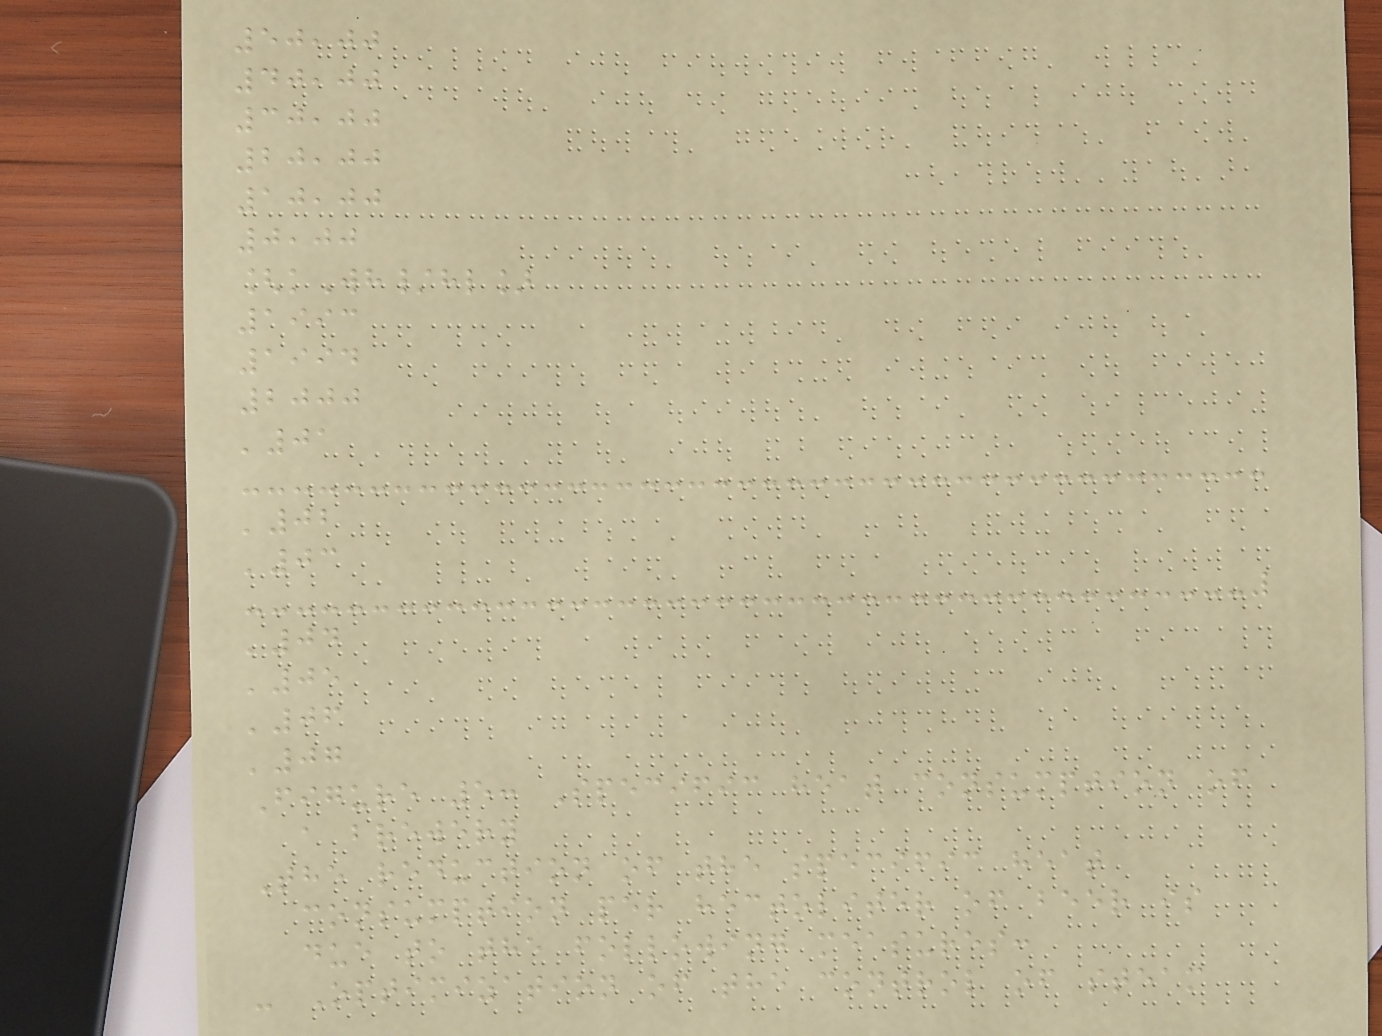50,00
40,00
30,00
20,00
10,00
0,00
[kWh/hl]
1993
1994
2000
'01
'02
'03
'04
'05
'06
'07
Figure 5: Specific heat consumption of
a brewery
The reduction of the specific heat
consumption per hectoliter of beer is
due to the following measures:
- Optimization of the control of steam
